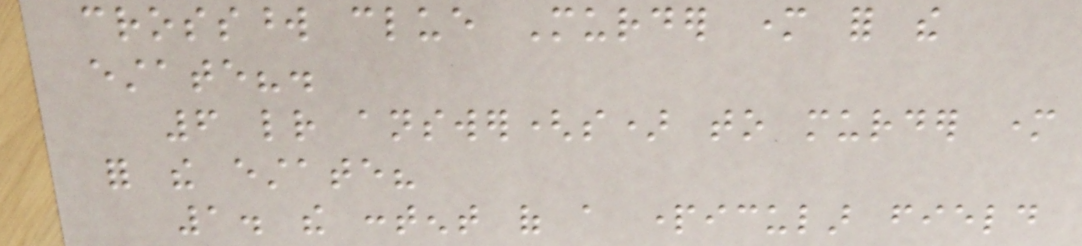crossword clue Murder mother for the
estate?.
6 letter answer(s) to murder mother
for the estate?
1. the content of a particular field
